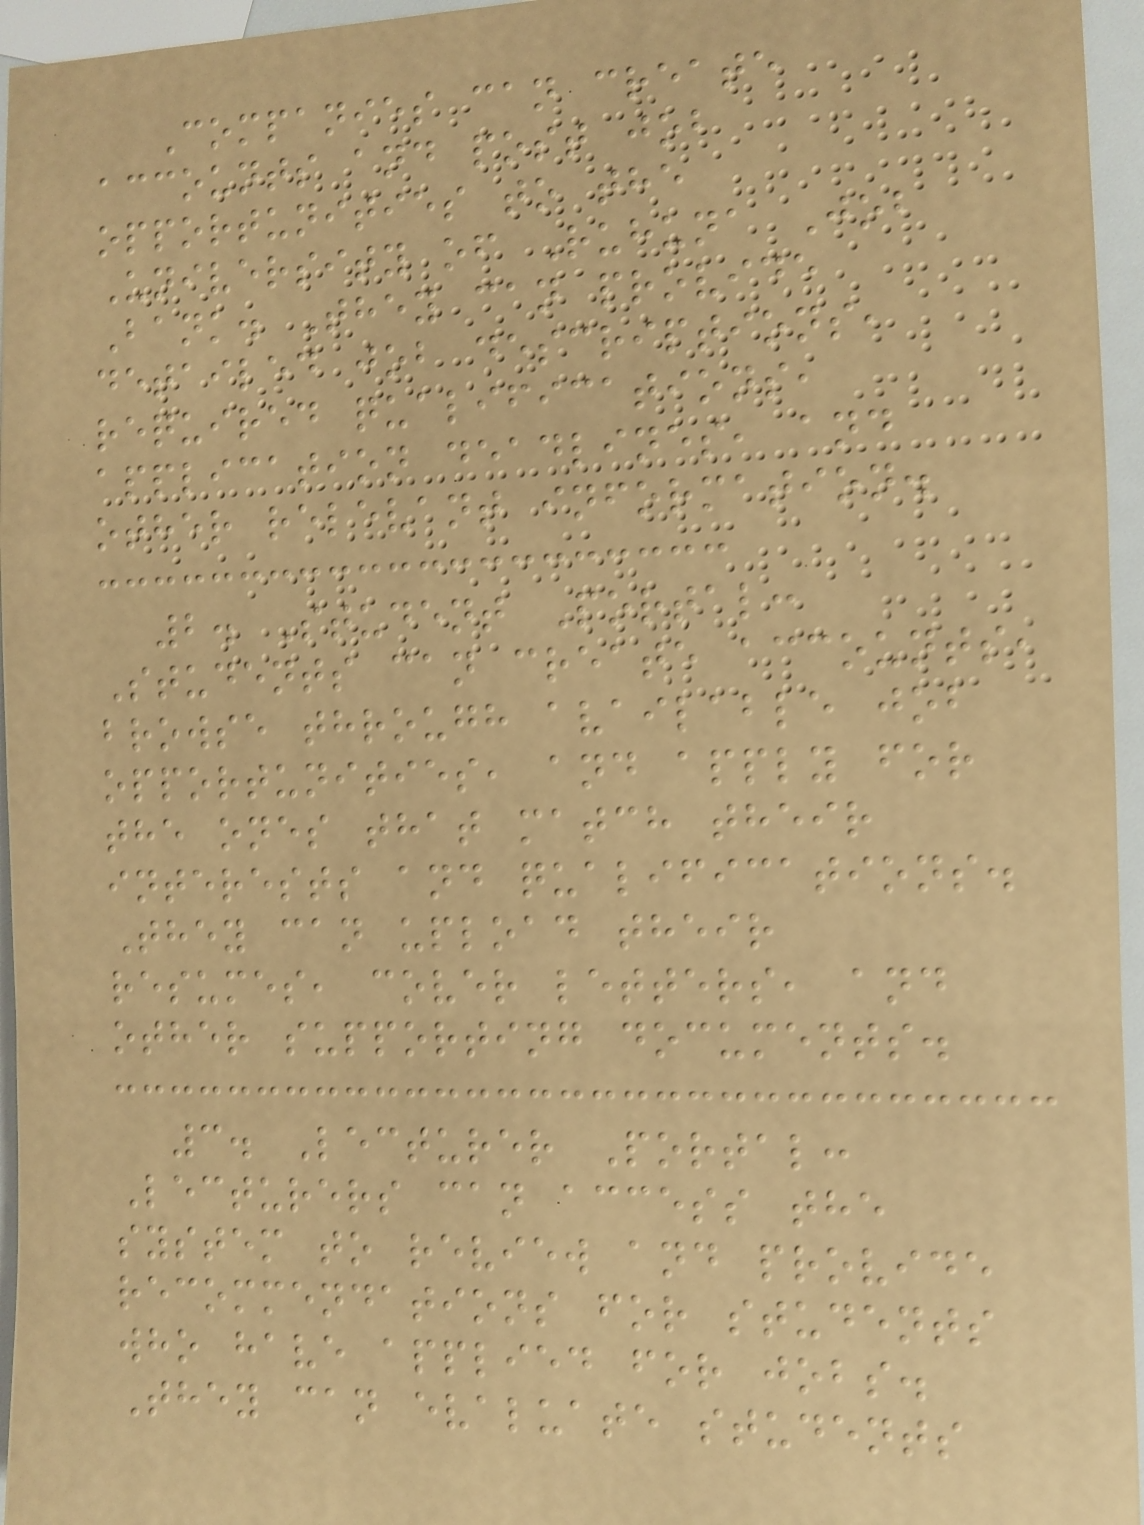Companies can create
accounts and post job
opportunities to the
University of Ruhuna Job
Bank. They can provide
detailed job descriptions,
required qualifications,
application deadlines, and
other relevant information.
2. Student Portal:
Students can create accounts,
browse through available job
opportunities, and apply for
the ones that match their
interests and qualifications.
They can upload their
resumes, cover letters, and
other supporting documents.
3. Lecturer Portal:
Lecturers can access the
system to review and provide
recommendations for students
who have applied for jobs.
They can evaluate students
